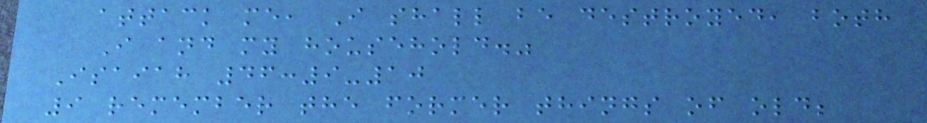attack me, I shall be destroyed, both
I and my household."
Isaiah 46:9-10
9 remember the former things of old;
